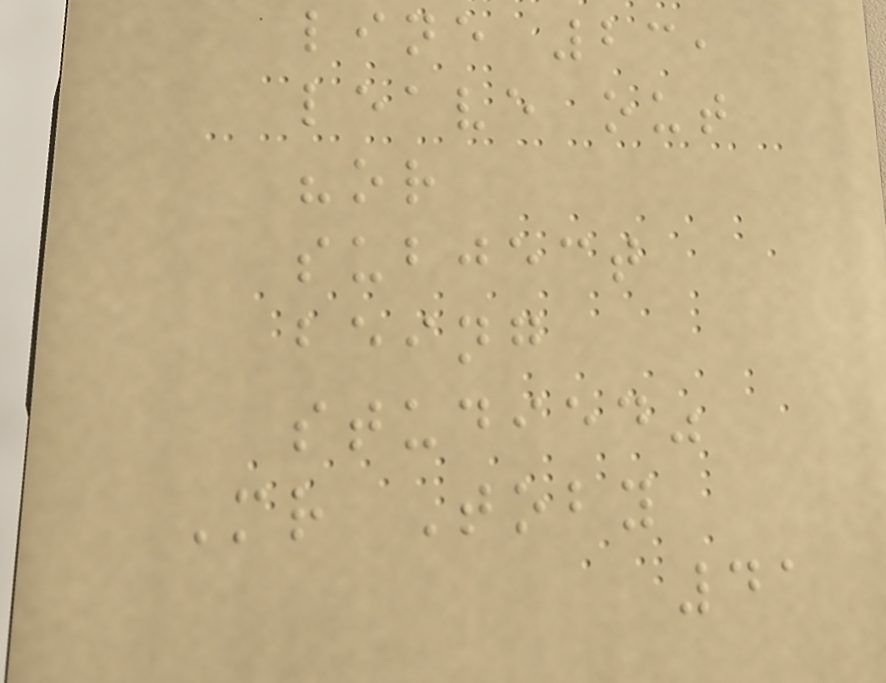line 23,
leave out
"or
subject
being
studied"
Mr Toby
41
